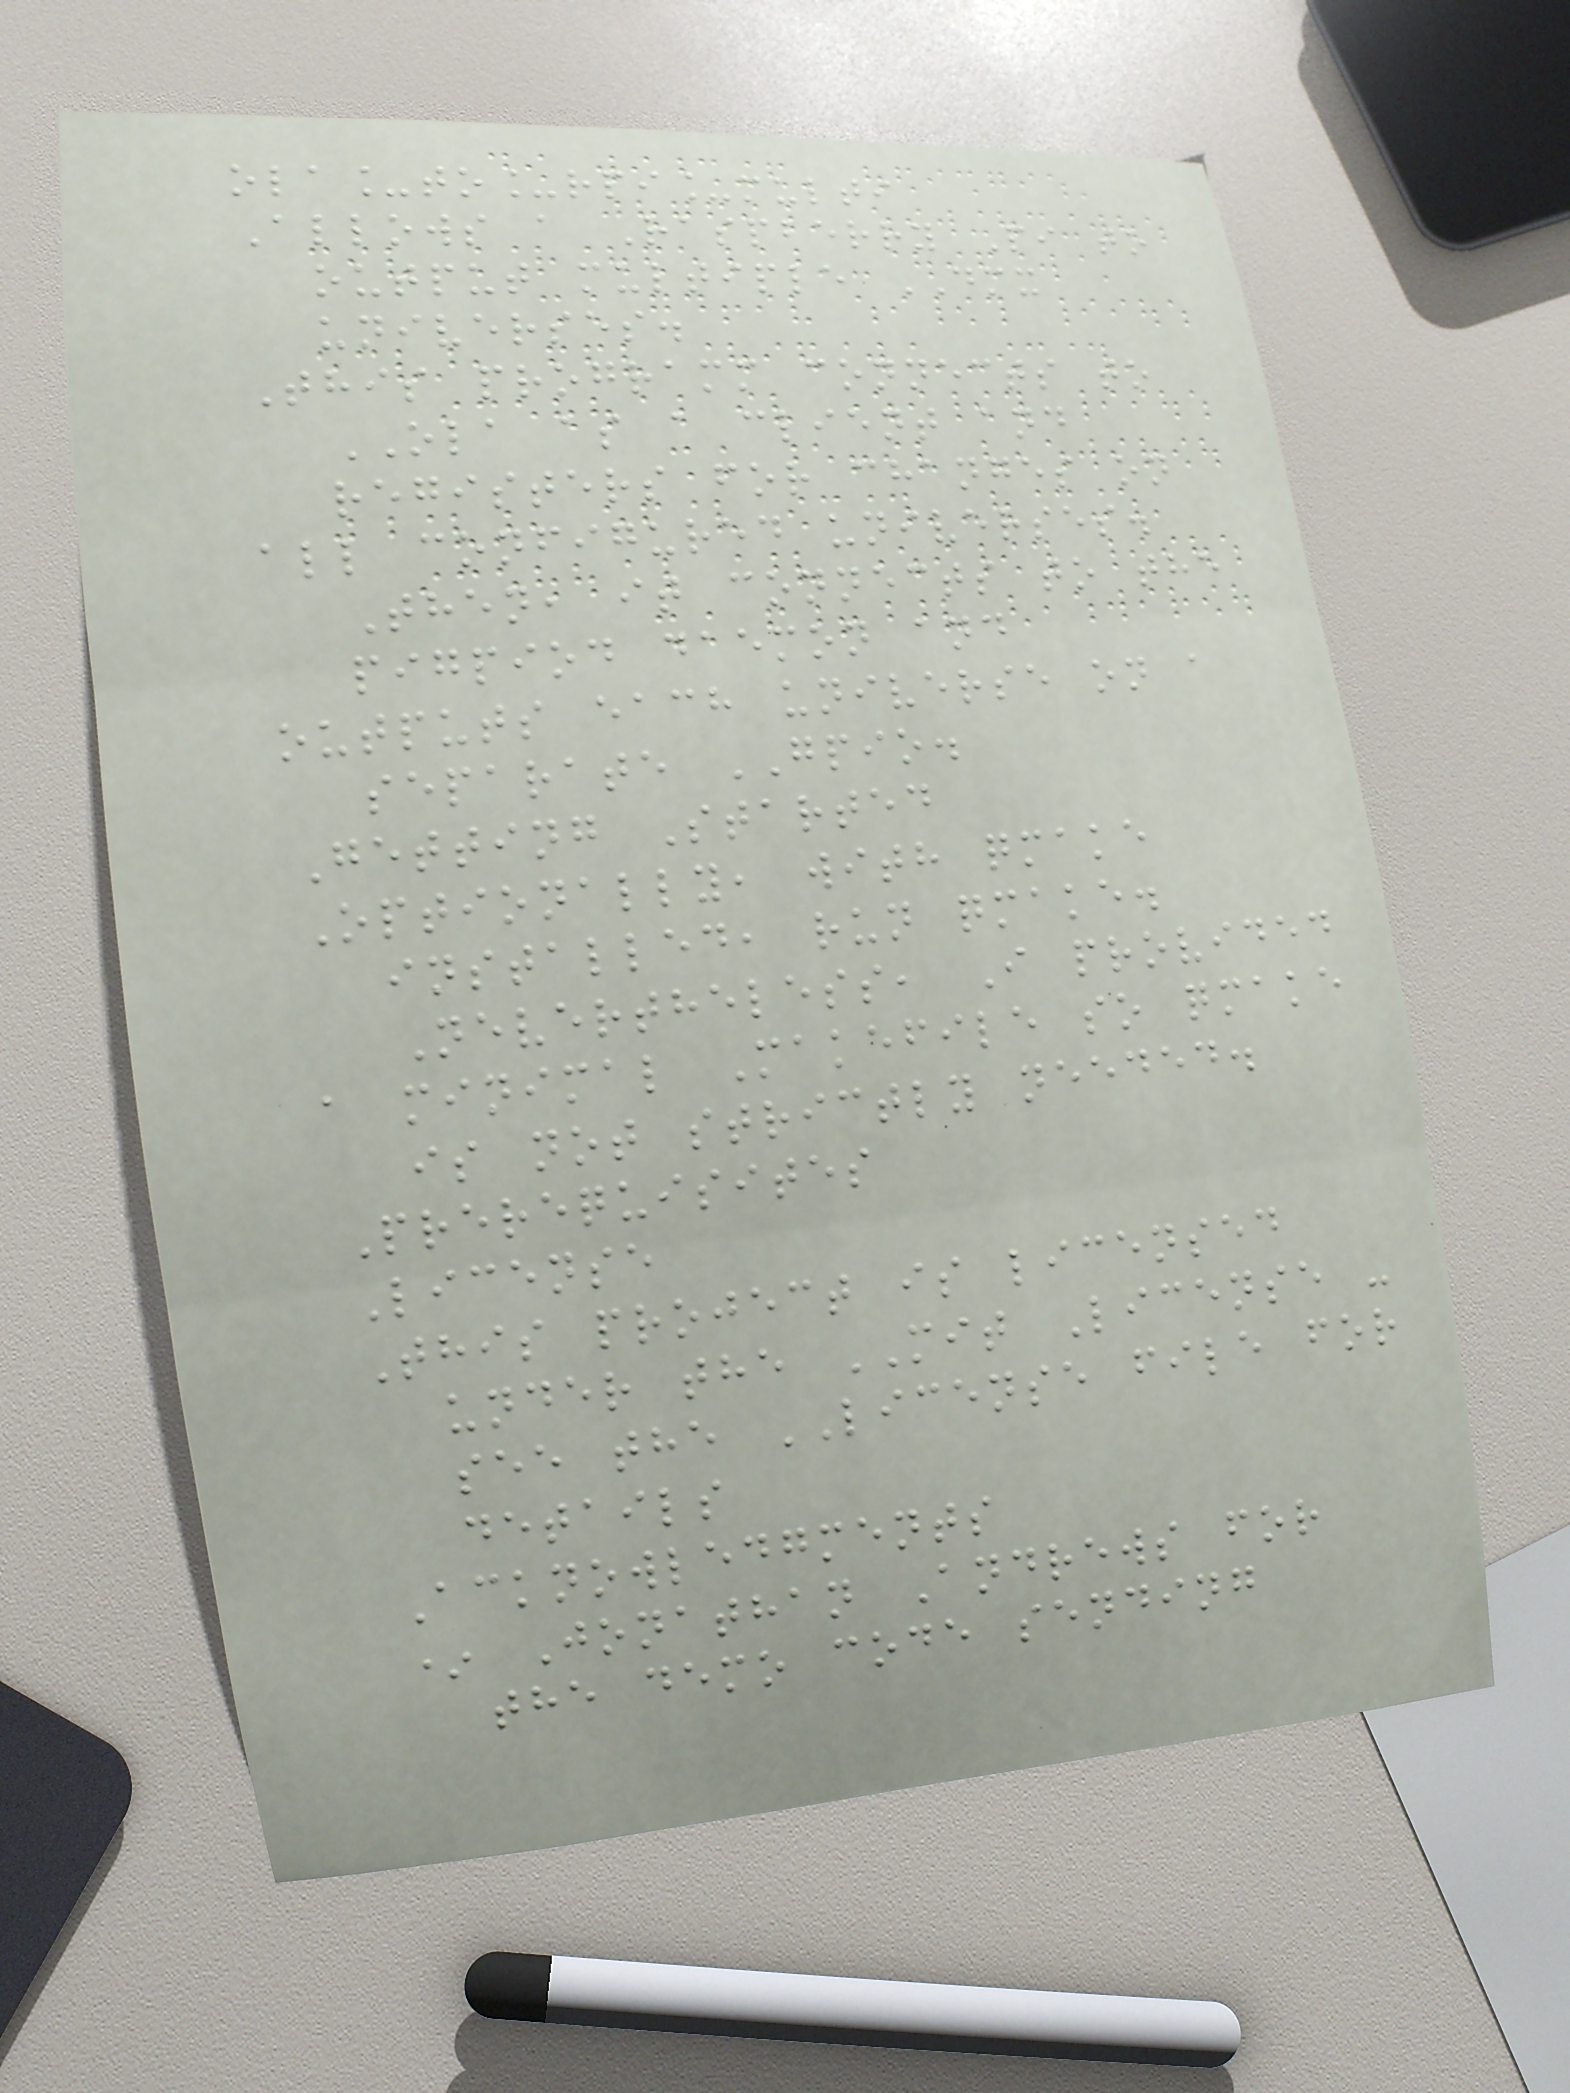ola_to_rpi_multi
Allows a Raspberry Pi to
output multiple DMX
universes.
This programm connects to
OLA as a client and
registers for changes on
all configured universes.
Then, it connects to the
pigpiod daemon and
outputs each universe on a
separate GPIO.
Getting Started
Optionally, with qmake
installed, run qmake.
Nevertheless, I provided
a minimal Makefile so qmake
is not strictly needed.
Prerequisites
License
This project is licensed
under the MIT License -
see the LICENSE file for
details
Acknowledgments
* Jonathan Andrews for
the demo code sending
